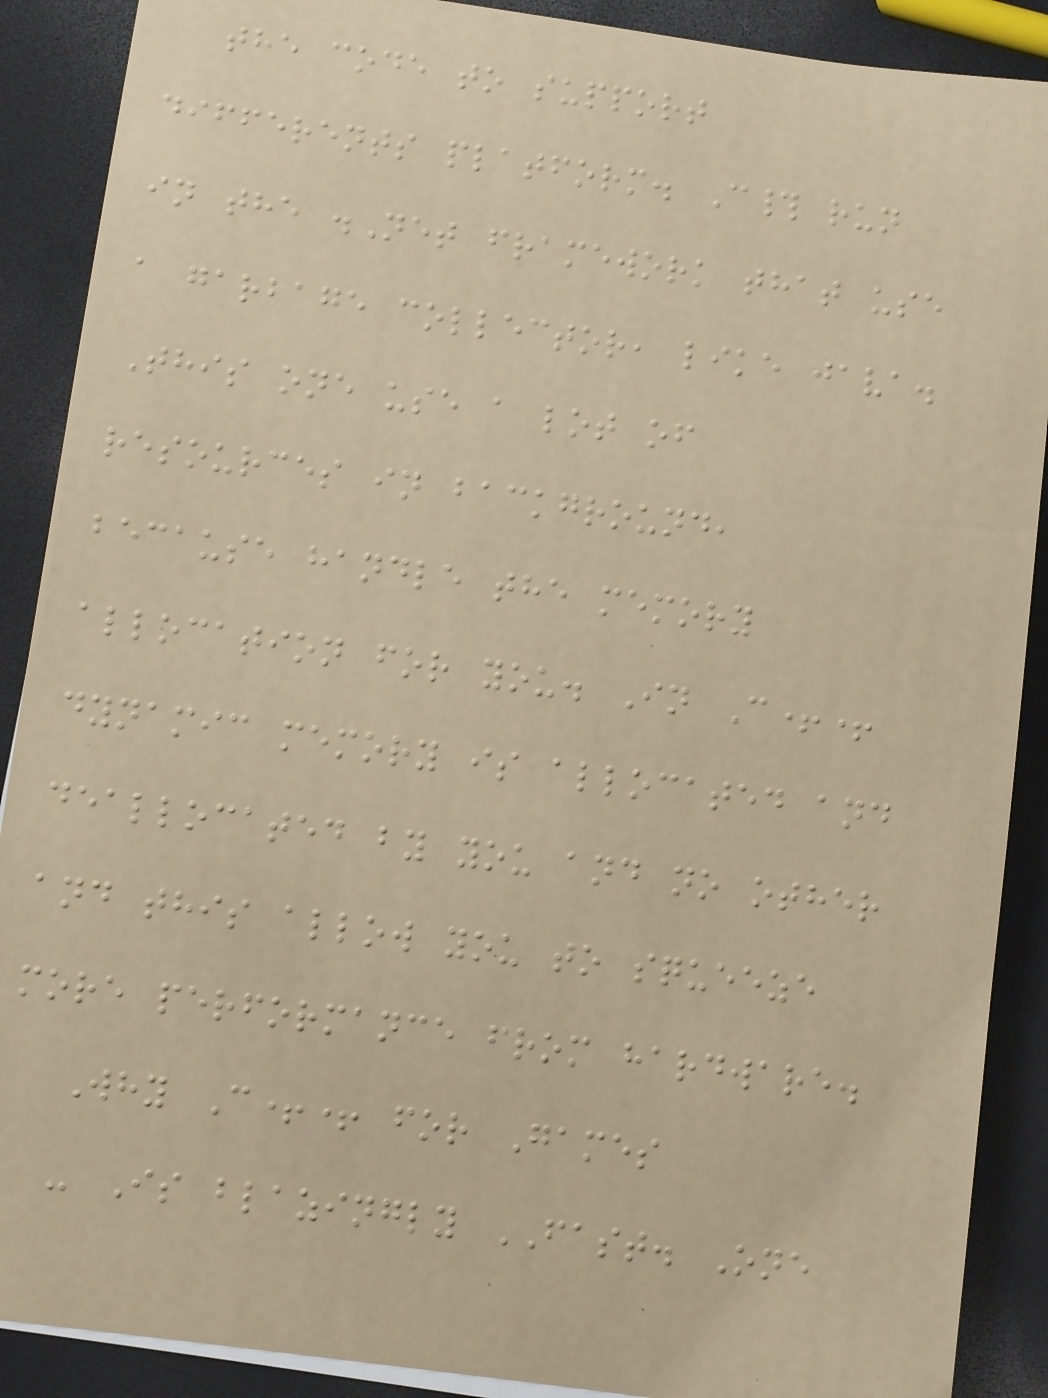the code to support
differents platform. C# run
in the .Net framework that use
a garbage collector, like java.
This one use a lot of
resources in background,
because handle the memory
allocation for you. In C++
dynamic memory is allocated and
deallocated by you and no other
and this allow you to squeeze
more performance from hardware.
Why C++ for Games
- Is blazingly FAST. One
